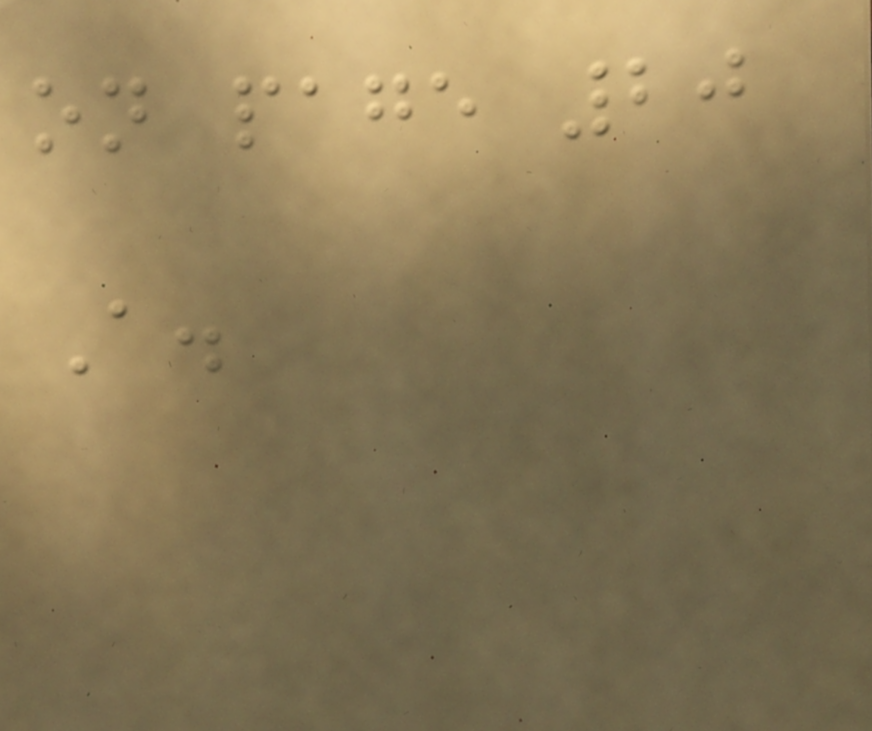on page 20
A.
